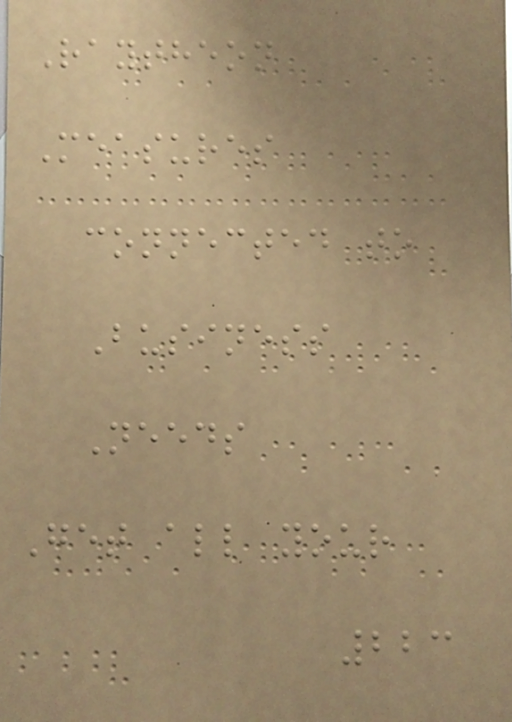Raytheon
Measures
connected to
Business
Needs
Get all your
223
